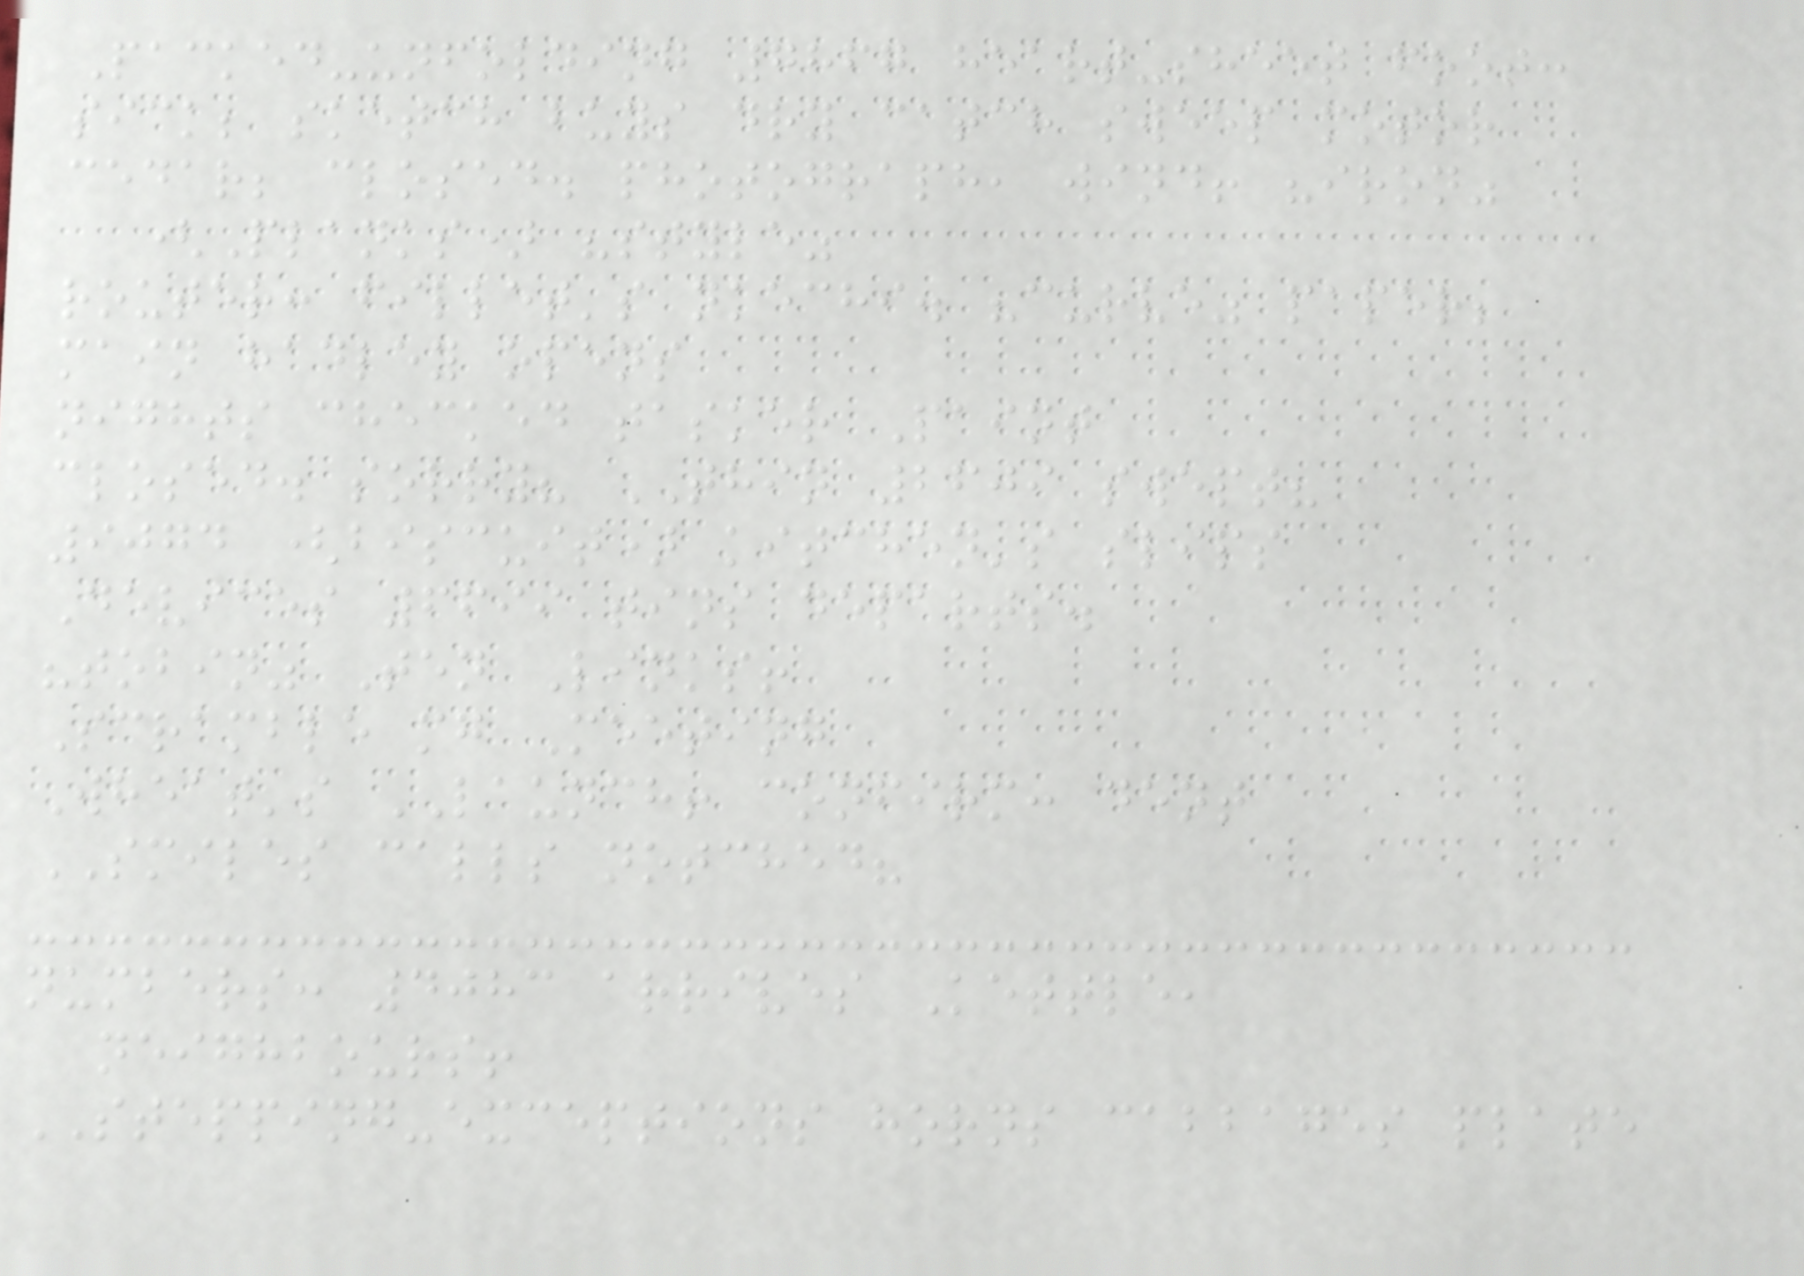Packed-unfolding 7867 heart-sheet foot:
sick; sketch buys dry catch sweep motor
cedar; closed. photograph, wind! "iron"
(Planks) "style"
router: fillet's nkechi. "curve" paper;
main hadley opens
nights checked tasker Paint
closed. sorry? THIN 2609 swept?
9074 (biscuit) kitchen's slips
Devices 6699 tins departs.
"tobin" Ten Links!
Scramble mg Meeting
Wheat's LAUNCH! confirm: dent
SMILES calls notched?
numbers: 4083 arrives Kettle,
neighbours!
STEPPING-exceptions horns cabbages plate
